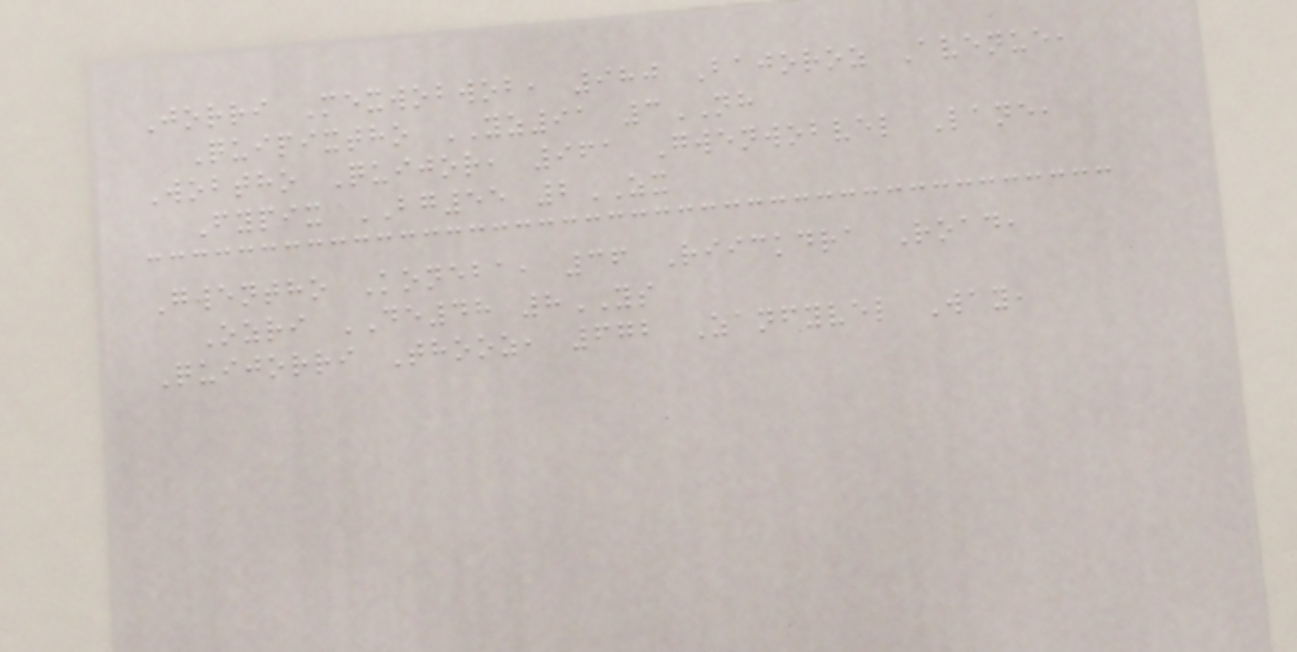Jorri Mexwobwob, 980 Bajoroz Avenue,
Quipixtho YZ91 3NH
Wobtho Quijor, 961 Gwenwobvel Lane,
Fypix BG55 2ZX
Gwentho Koneba, 36 Riickdra Road,
Ozri DE48 8YS
Quijorri Thooz, 672 Zanfyvel Way,
